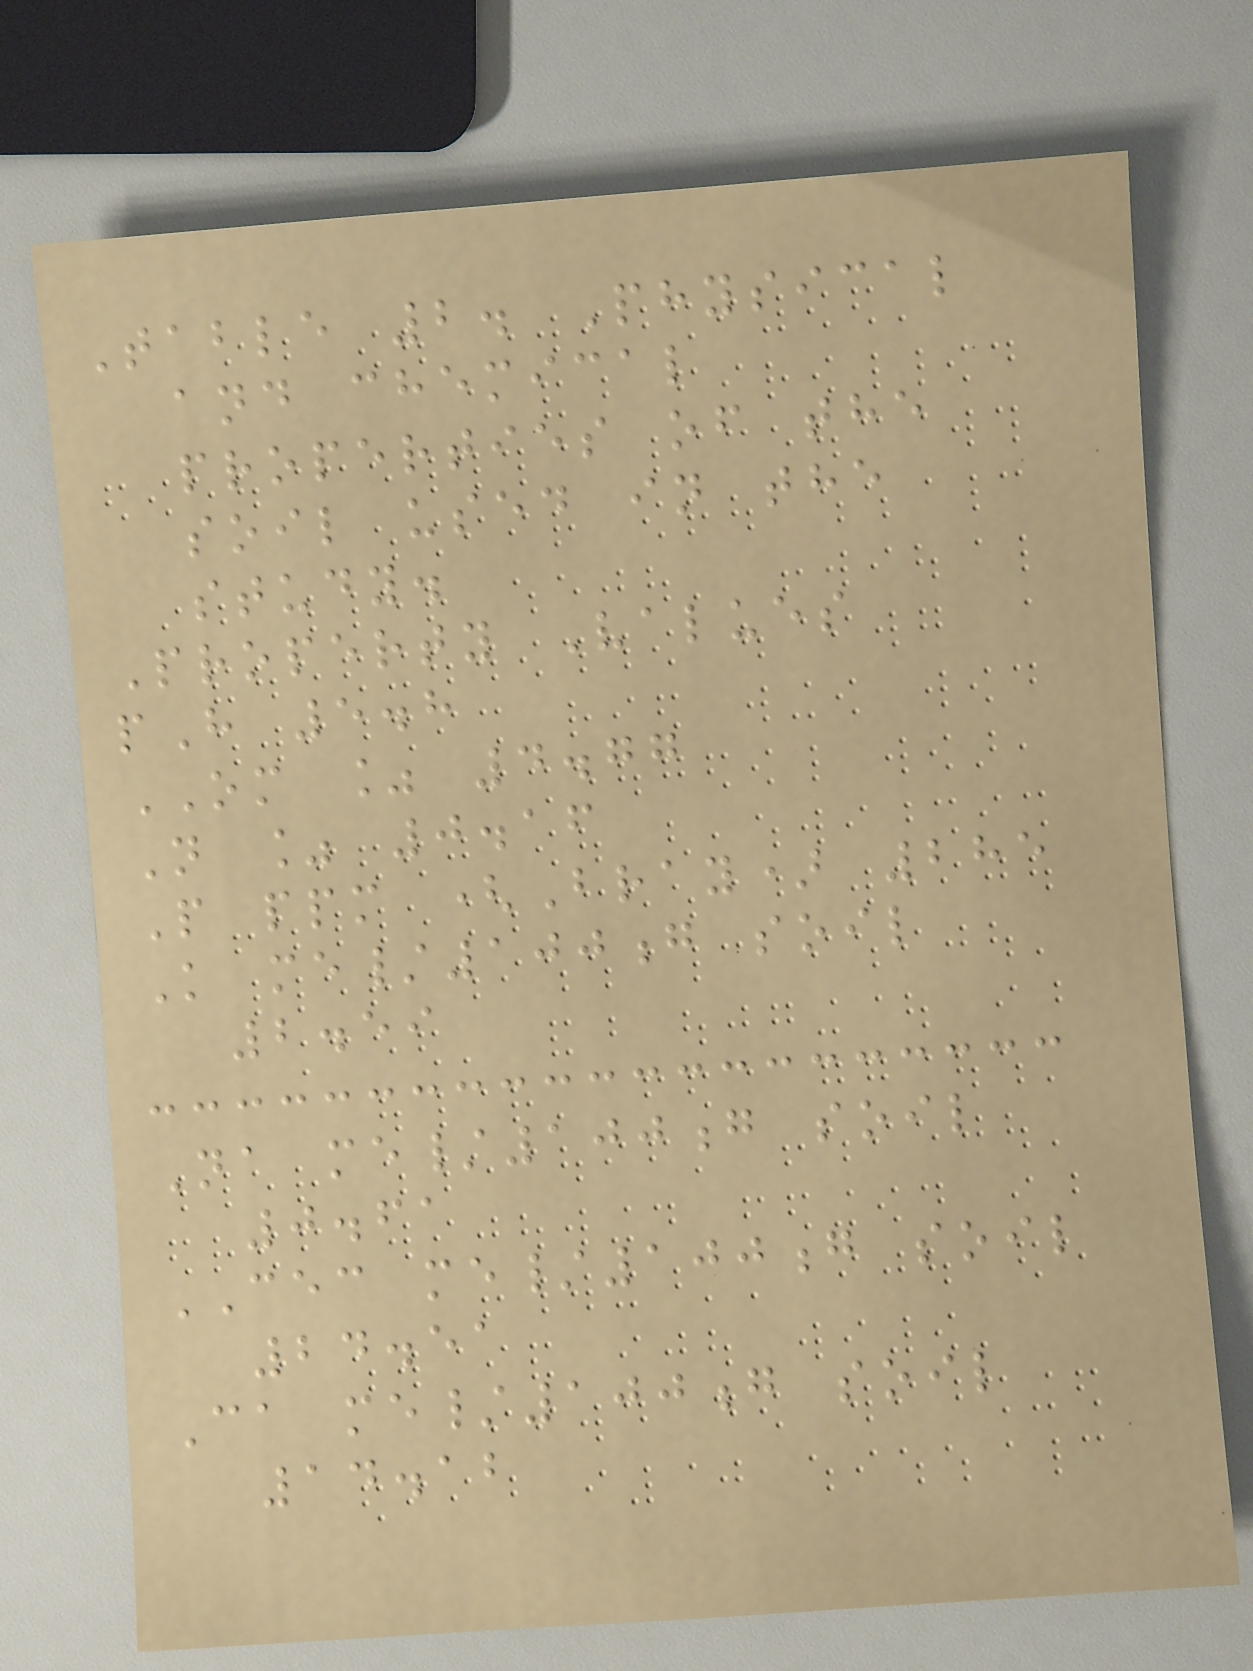Table 2. Physical
and chemical
properties of the
soil used in the
study.
Property Values
pH 5.8
OM % 4.77
N % 0.16
P ppm (Bray) 285
K me/100g soil
2.59
Na me/100g soil
0.61
CEC me/100g soil
24.51
Ca me/100g soil
14.12
